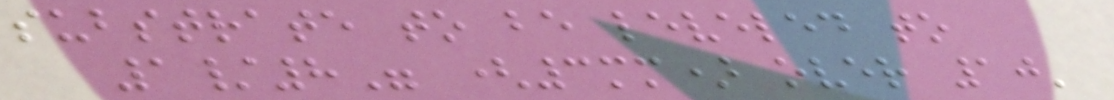substrate to be leveled to
1/8" (3mm) over 10'
